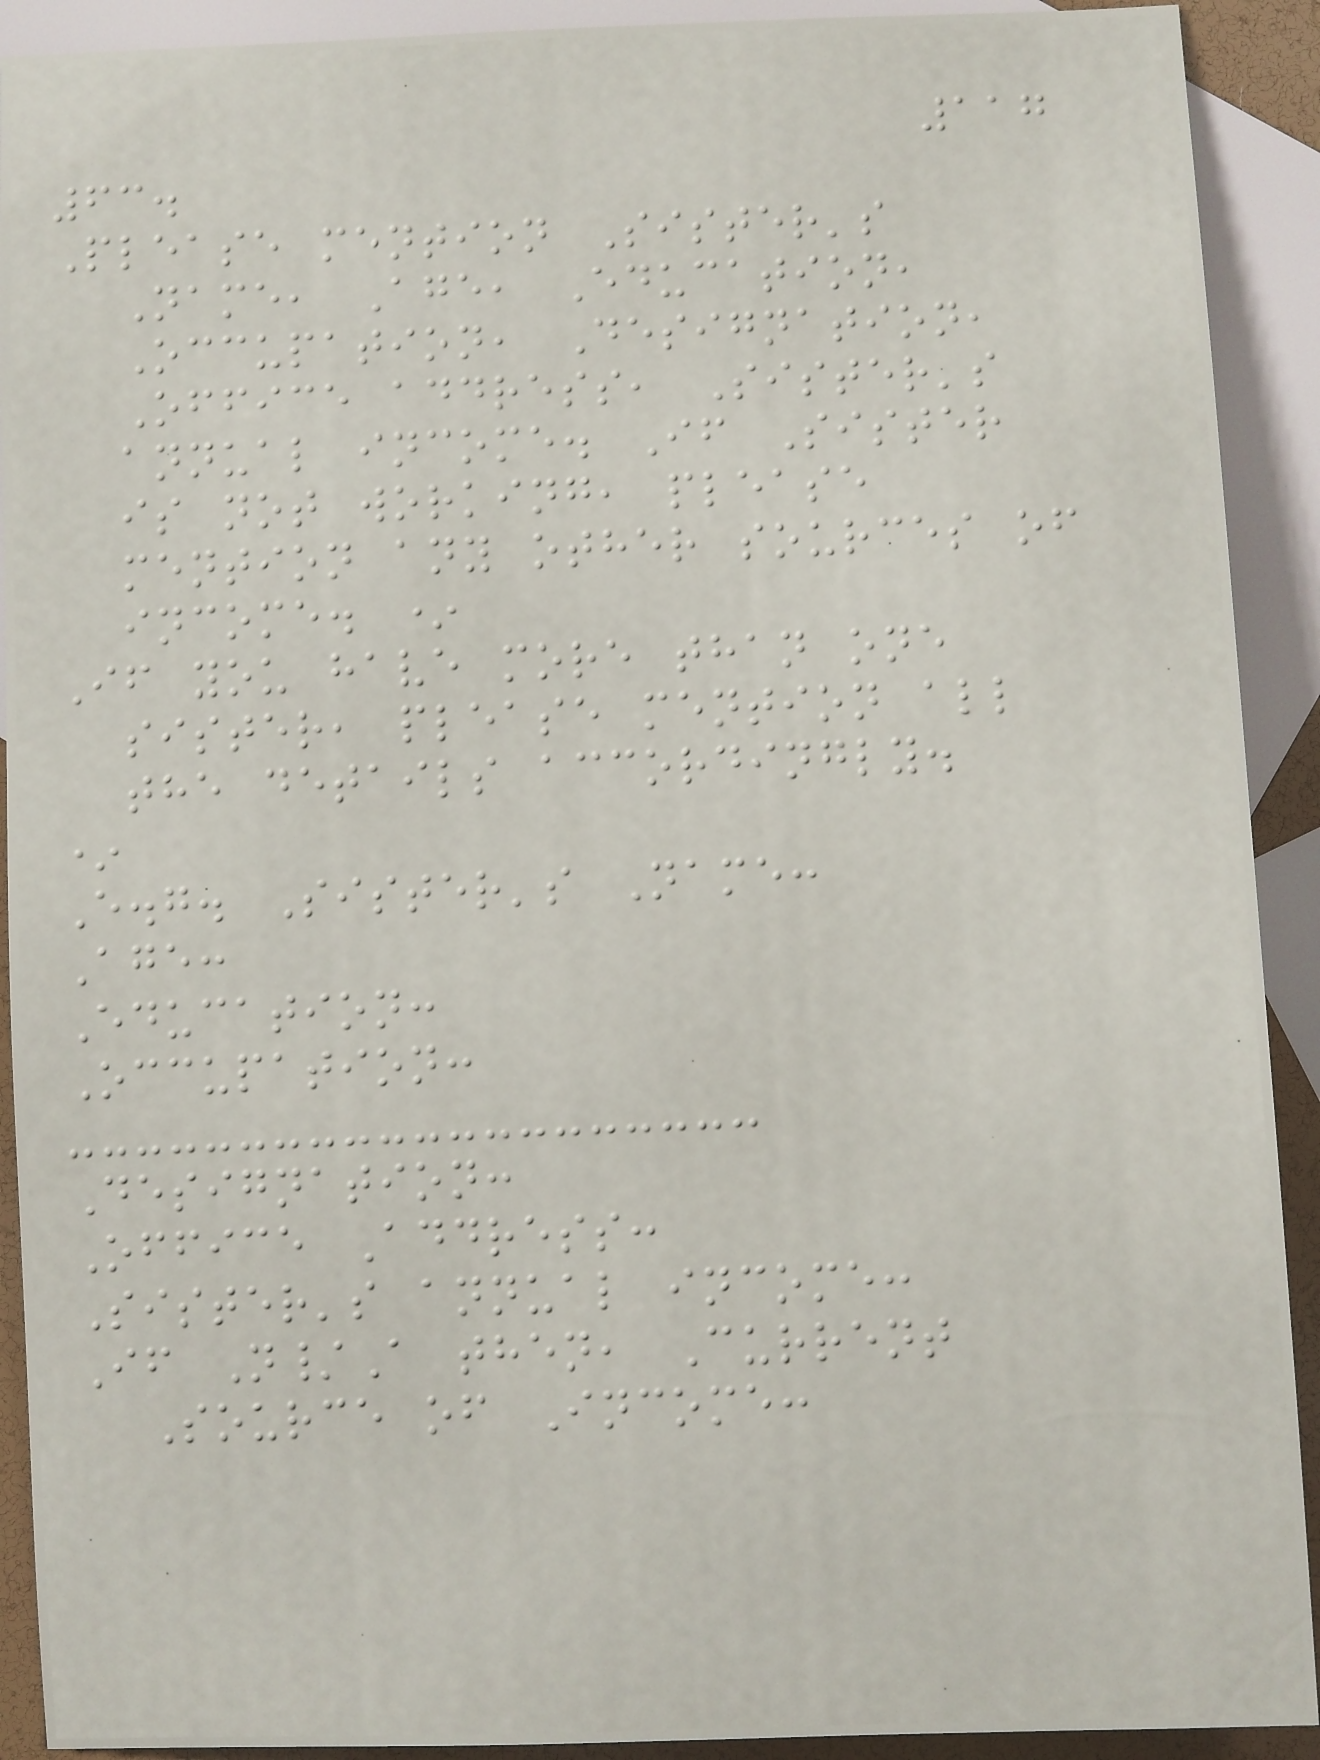117
63.
Please mention Sister's
Name, Age, Education,
Occupation, Designation,
Office address, Sister's
annual income. If Sister
is not working, please
mention any other sources of
income. *
If you have more than one
sister, please mention all
the details accordingly.
*
E.g. Sister's Name:
Age:
Education:
Occupation:
Designation:
Office Address:
Sister's annual income:
If N/A then, Current
Source of Income:
